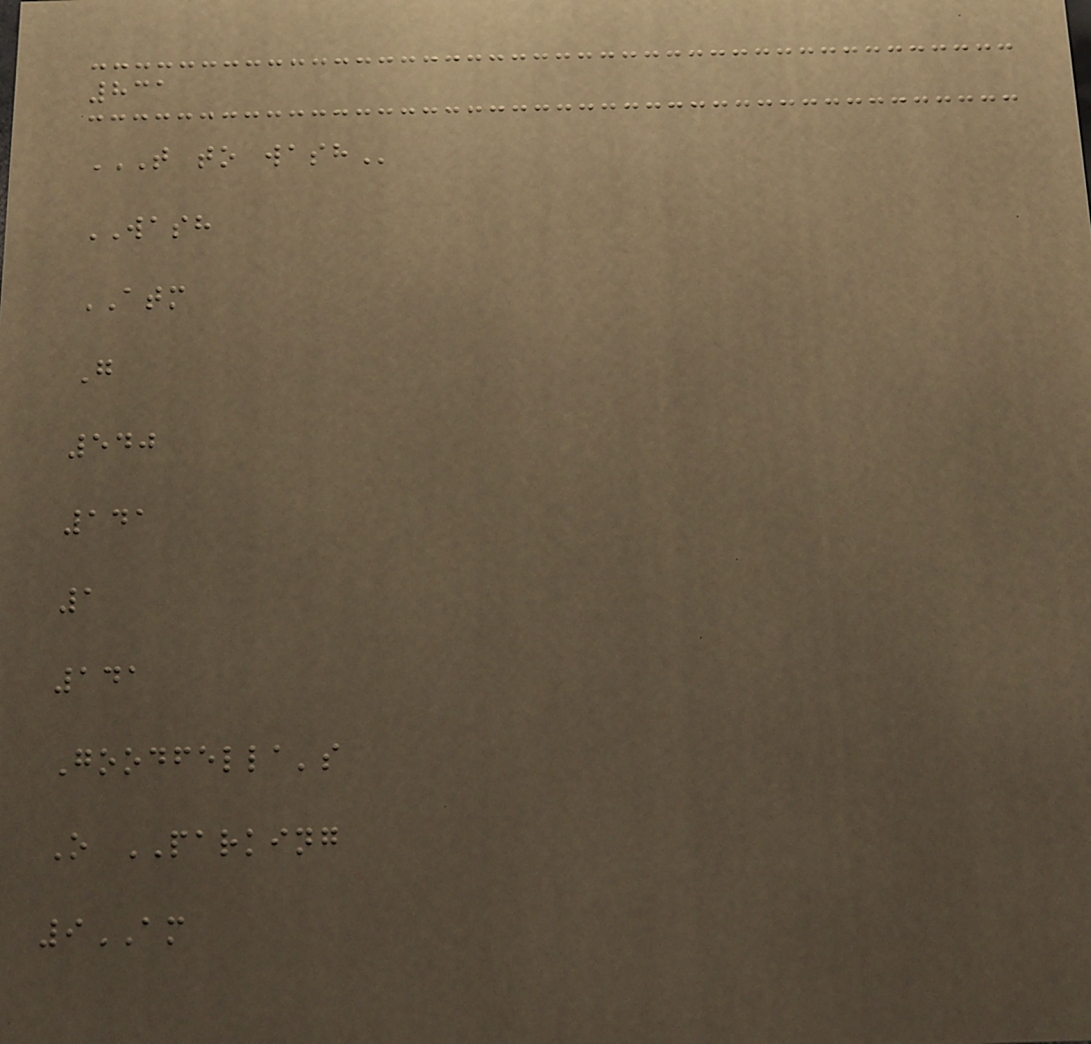831
T TO WASH
WASH
ATM
G
540
141
1
141
Goodfella's
O PARKING
9AM
